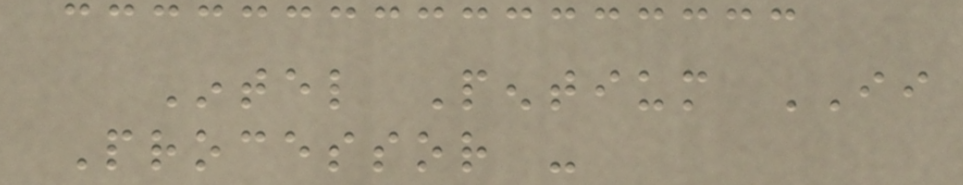Intel Pentium II
Processor -
